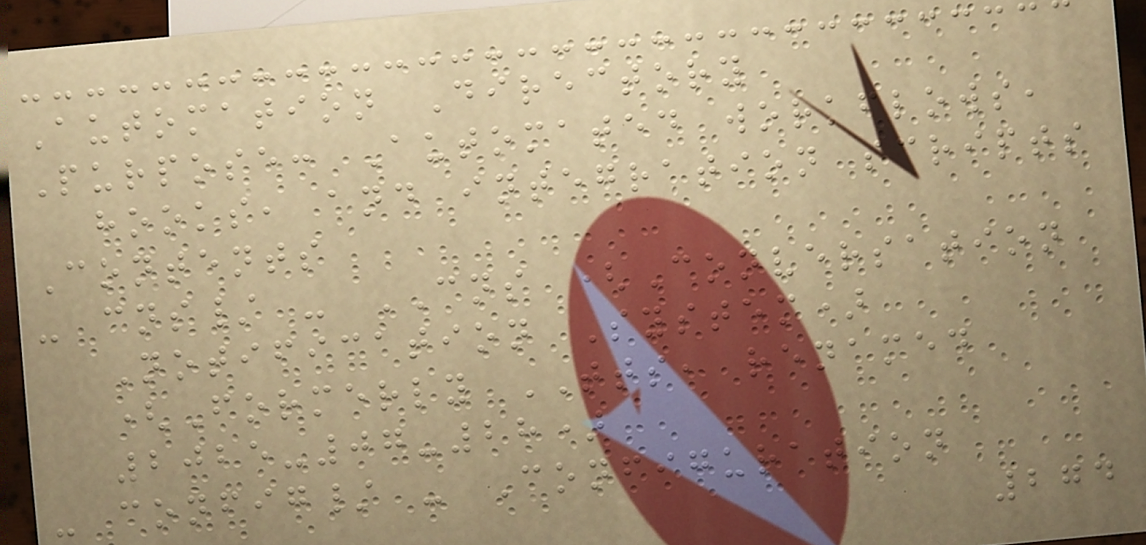Automation Directory
Purpose: Automated workflows,
hooks, and integration scripts
Contents
- cns/ - CNS (Conversation
Notification System)
(Formerly TTS, renamed
2025-07-28)
- config/ - Configuration
274
